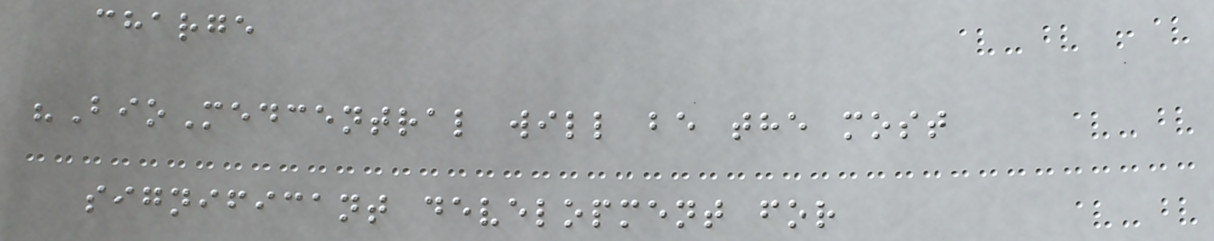charge
"BioMedcentral will be the most
significant development for
